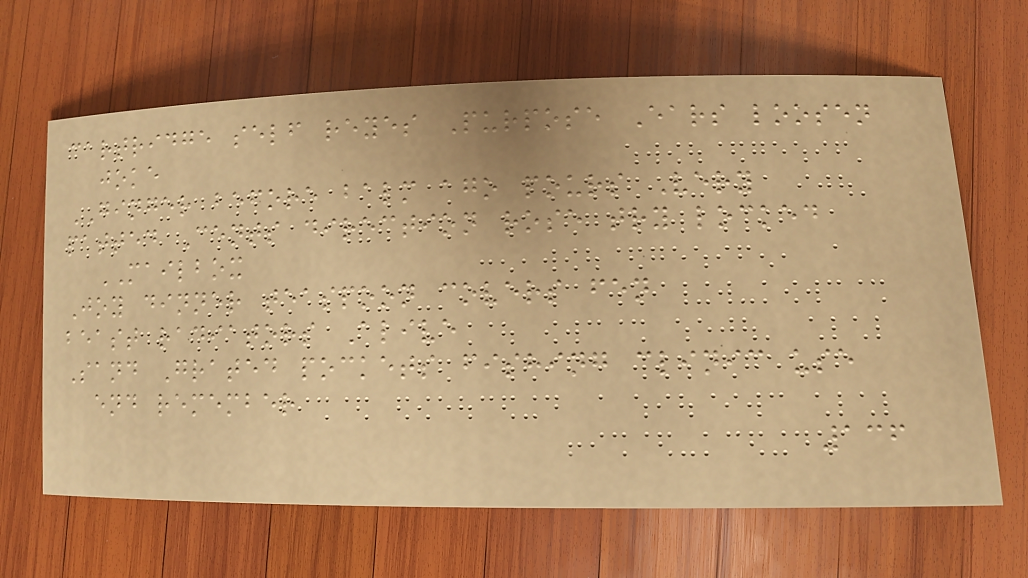cartridge self reyes Purpose Ears loosen
joke
GINGER before balm ago pours Very
patted Cents direction rose try locked
MAILBOX
Joy dinner teaspoon covers fen
beast radiators Alive
Sand Grated pockets fishing clinic use
end remember
136
